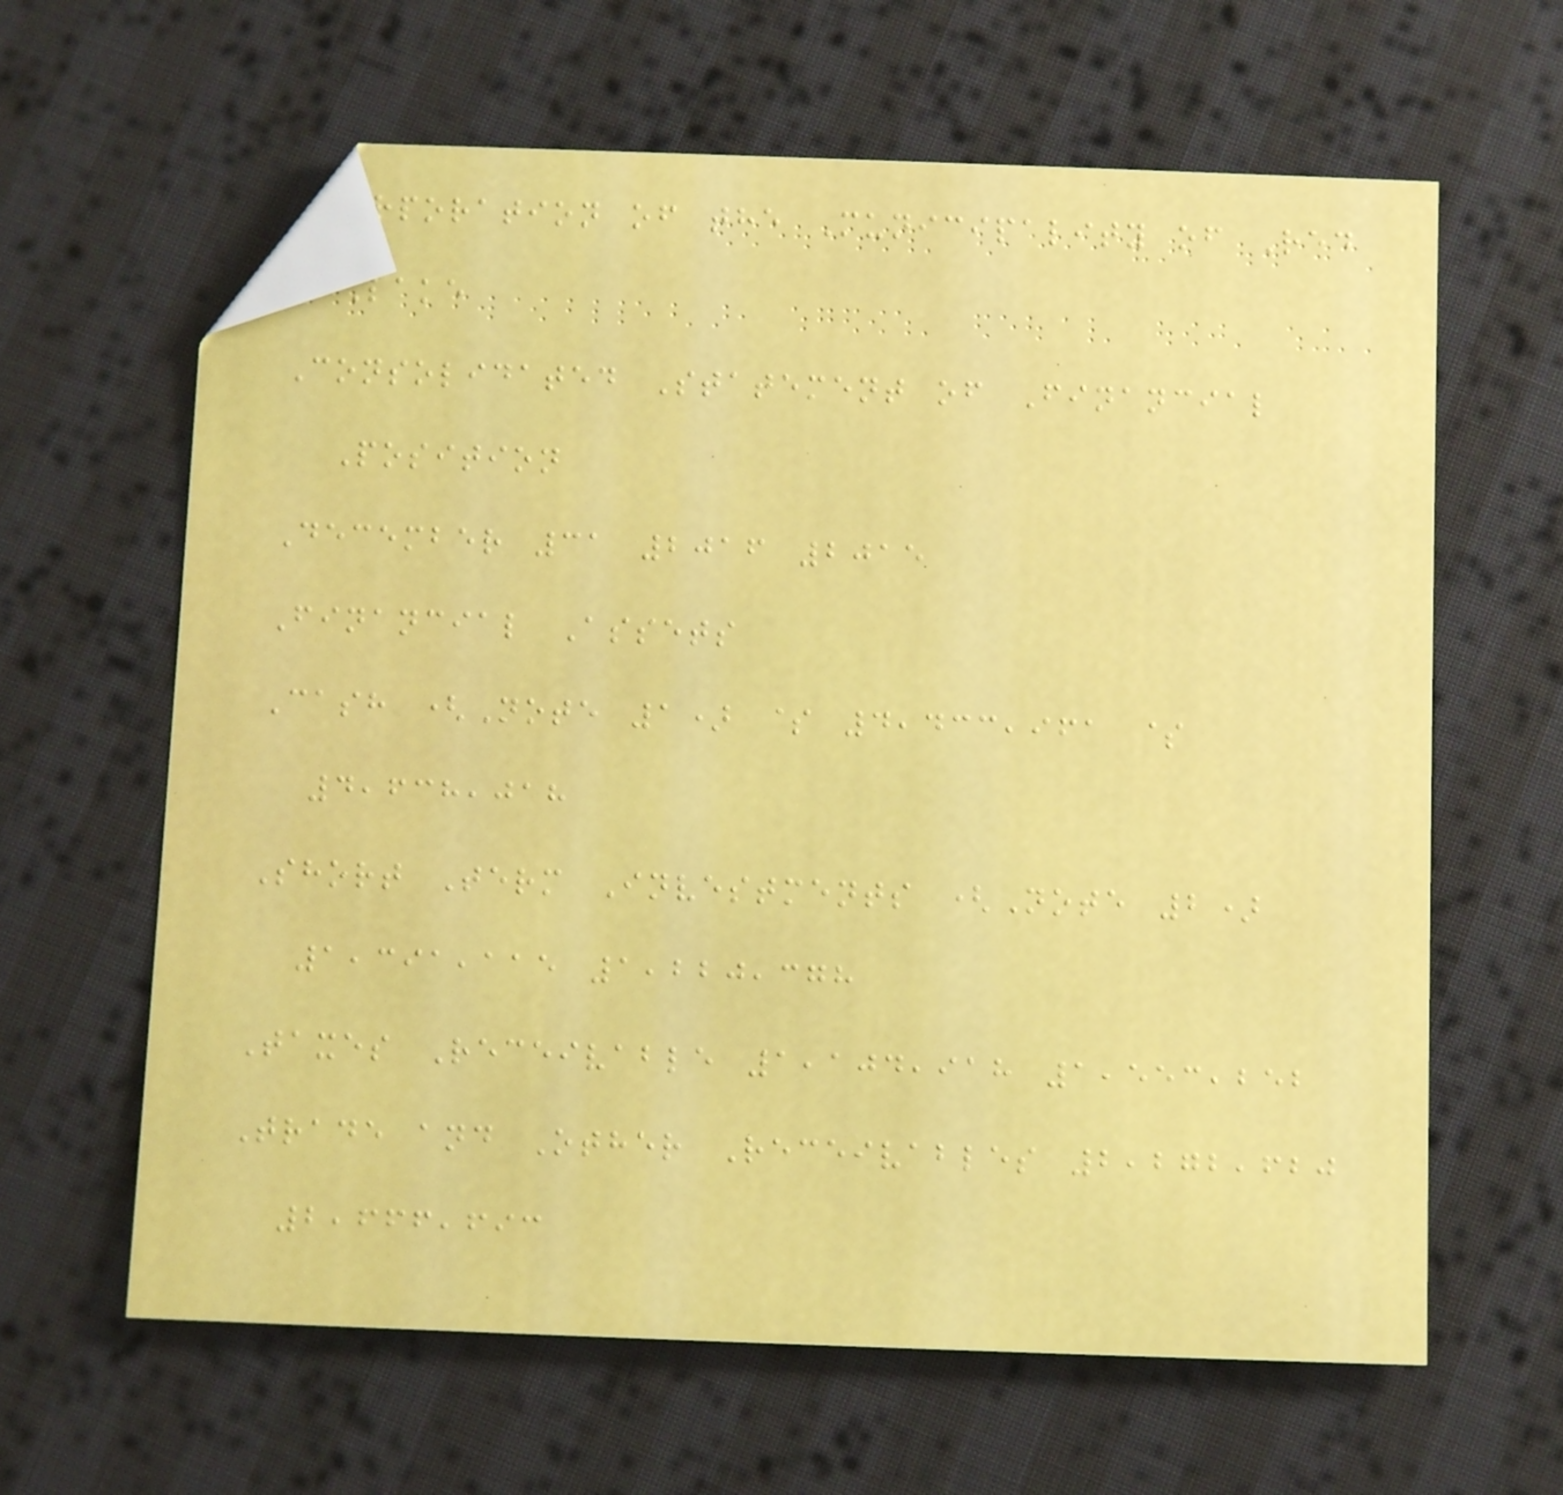Corporation of the Municipality of Red
Lake
Consolidated Statement of Financial
Position
December 31 2016 2015
Financial Assets
Cash (Note 1) $ 4,433,961 $
4,638,018
Short Term Investments (Note 2)
1,391,115 1,220,378
Taxes Receivable 1,104,918 1,553,252
Trade and Other Receivables 2,272,620
2,666,693
